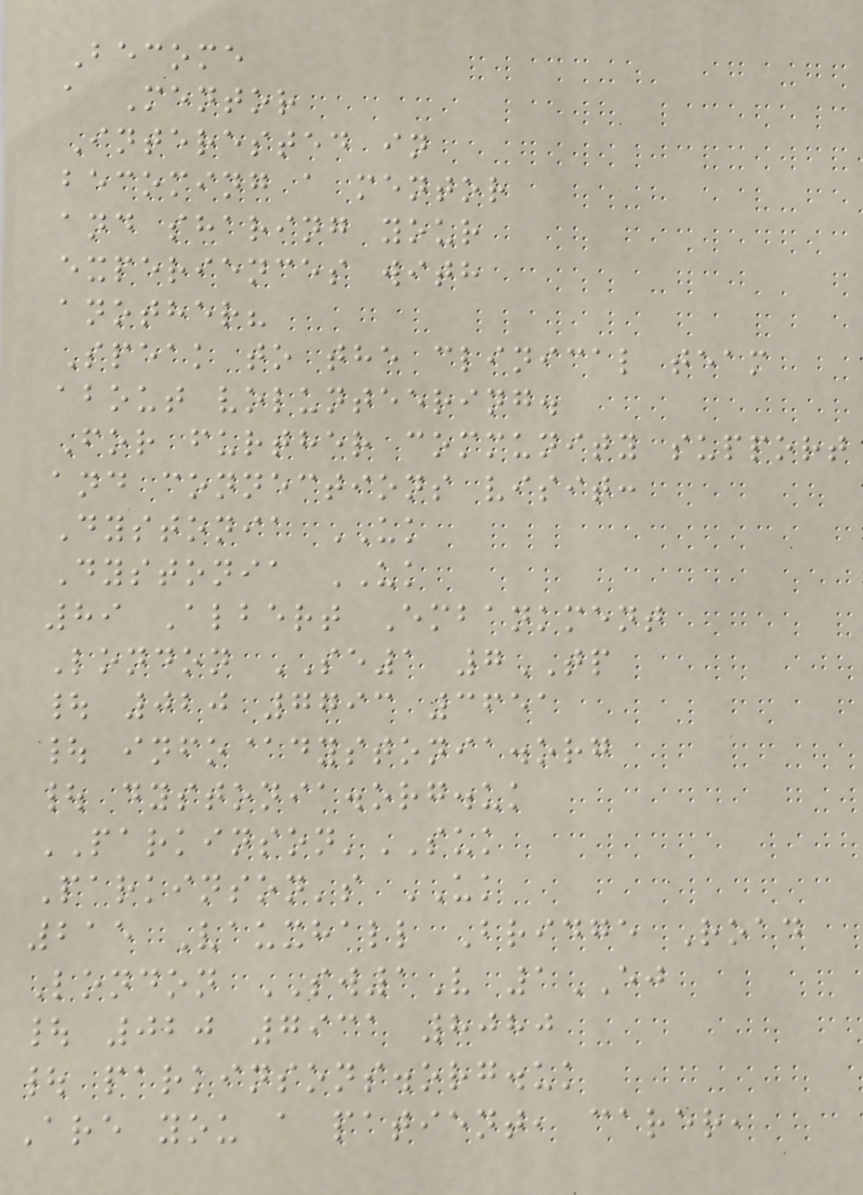Become
a Mentor
Interested in
becoming a mentor
and sharing your
experiences with
another?
Speak to the clinical team
about volunteering.
For further community support
and connections visit:
Dystonia UK
Dystonia UK
89 Albert Embankment
London SE1 7TP
| 020 7793 3651
| info@dystonia.org
| dystonia.org.uk
PARKINSON'SUK
Parkinson's UK
215 Vauxhall Bridge Road
London SW1V 1EJ
| 020 7931 8080
| parkinsons.org.uk
Are you a patient, carer,
